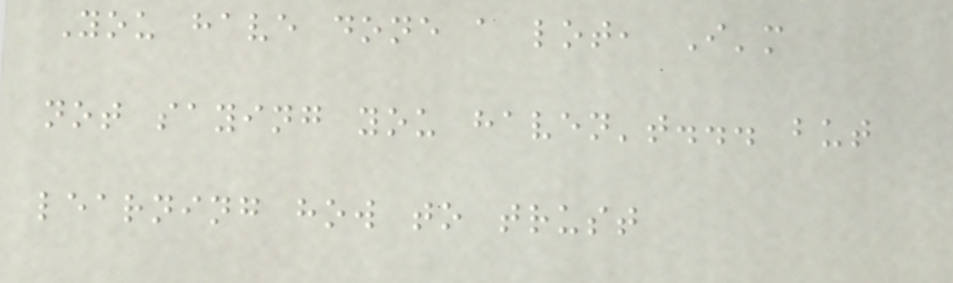You have done a lot, I'm
not saying you haven't... but
learning how to trust
